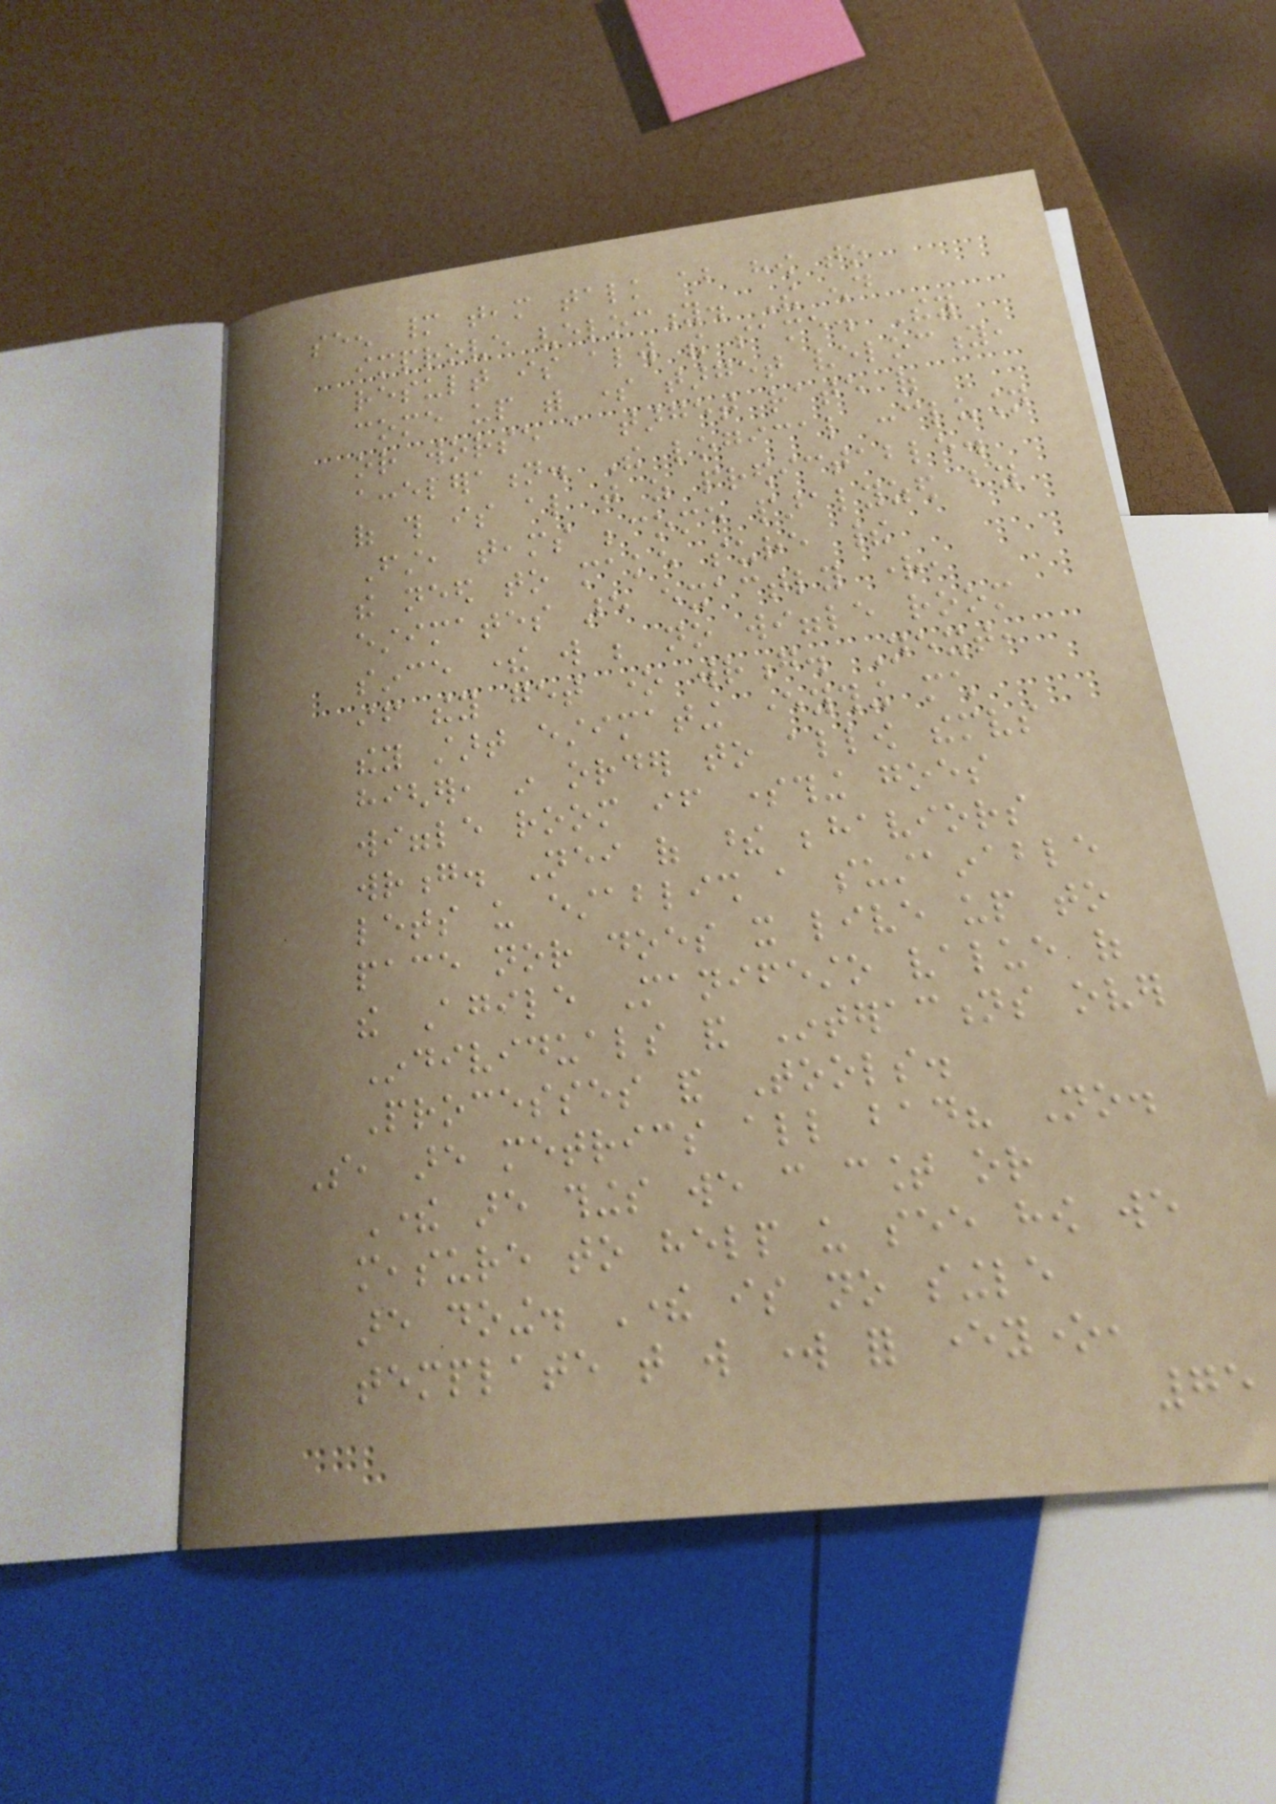seen many team talk about how to
improve velocity. The end
result is always the same. They
come up with some target velocity,
or worse a target rate of
acceleration. The logical conclusion
of this is also just as predictable.
First, teams become paralyzed by
the need to make sure their
estimates are exactly right,
since there will be no wiggle room
if they get one wrong. Next,
they start estimating everything much
higher, in order to allow themselves
wiggle room if something goes
wrong. Neither of these behaviors
lets us establish a sustainable
pace nor does it live up to
the Agile Manifesto value of
Individuals and Interactions over
Processes and Tools.
So, are metrics all bad? No.
There are things we can count or
measure to help us see how we
are doing. There is no single
template that will work for everyone,
75
